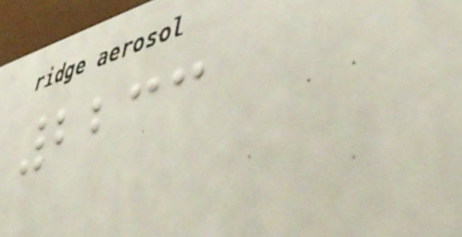2233
